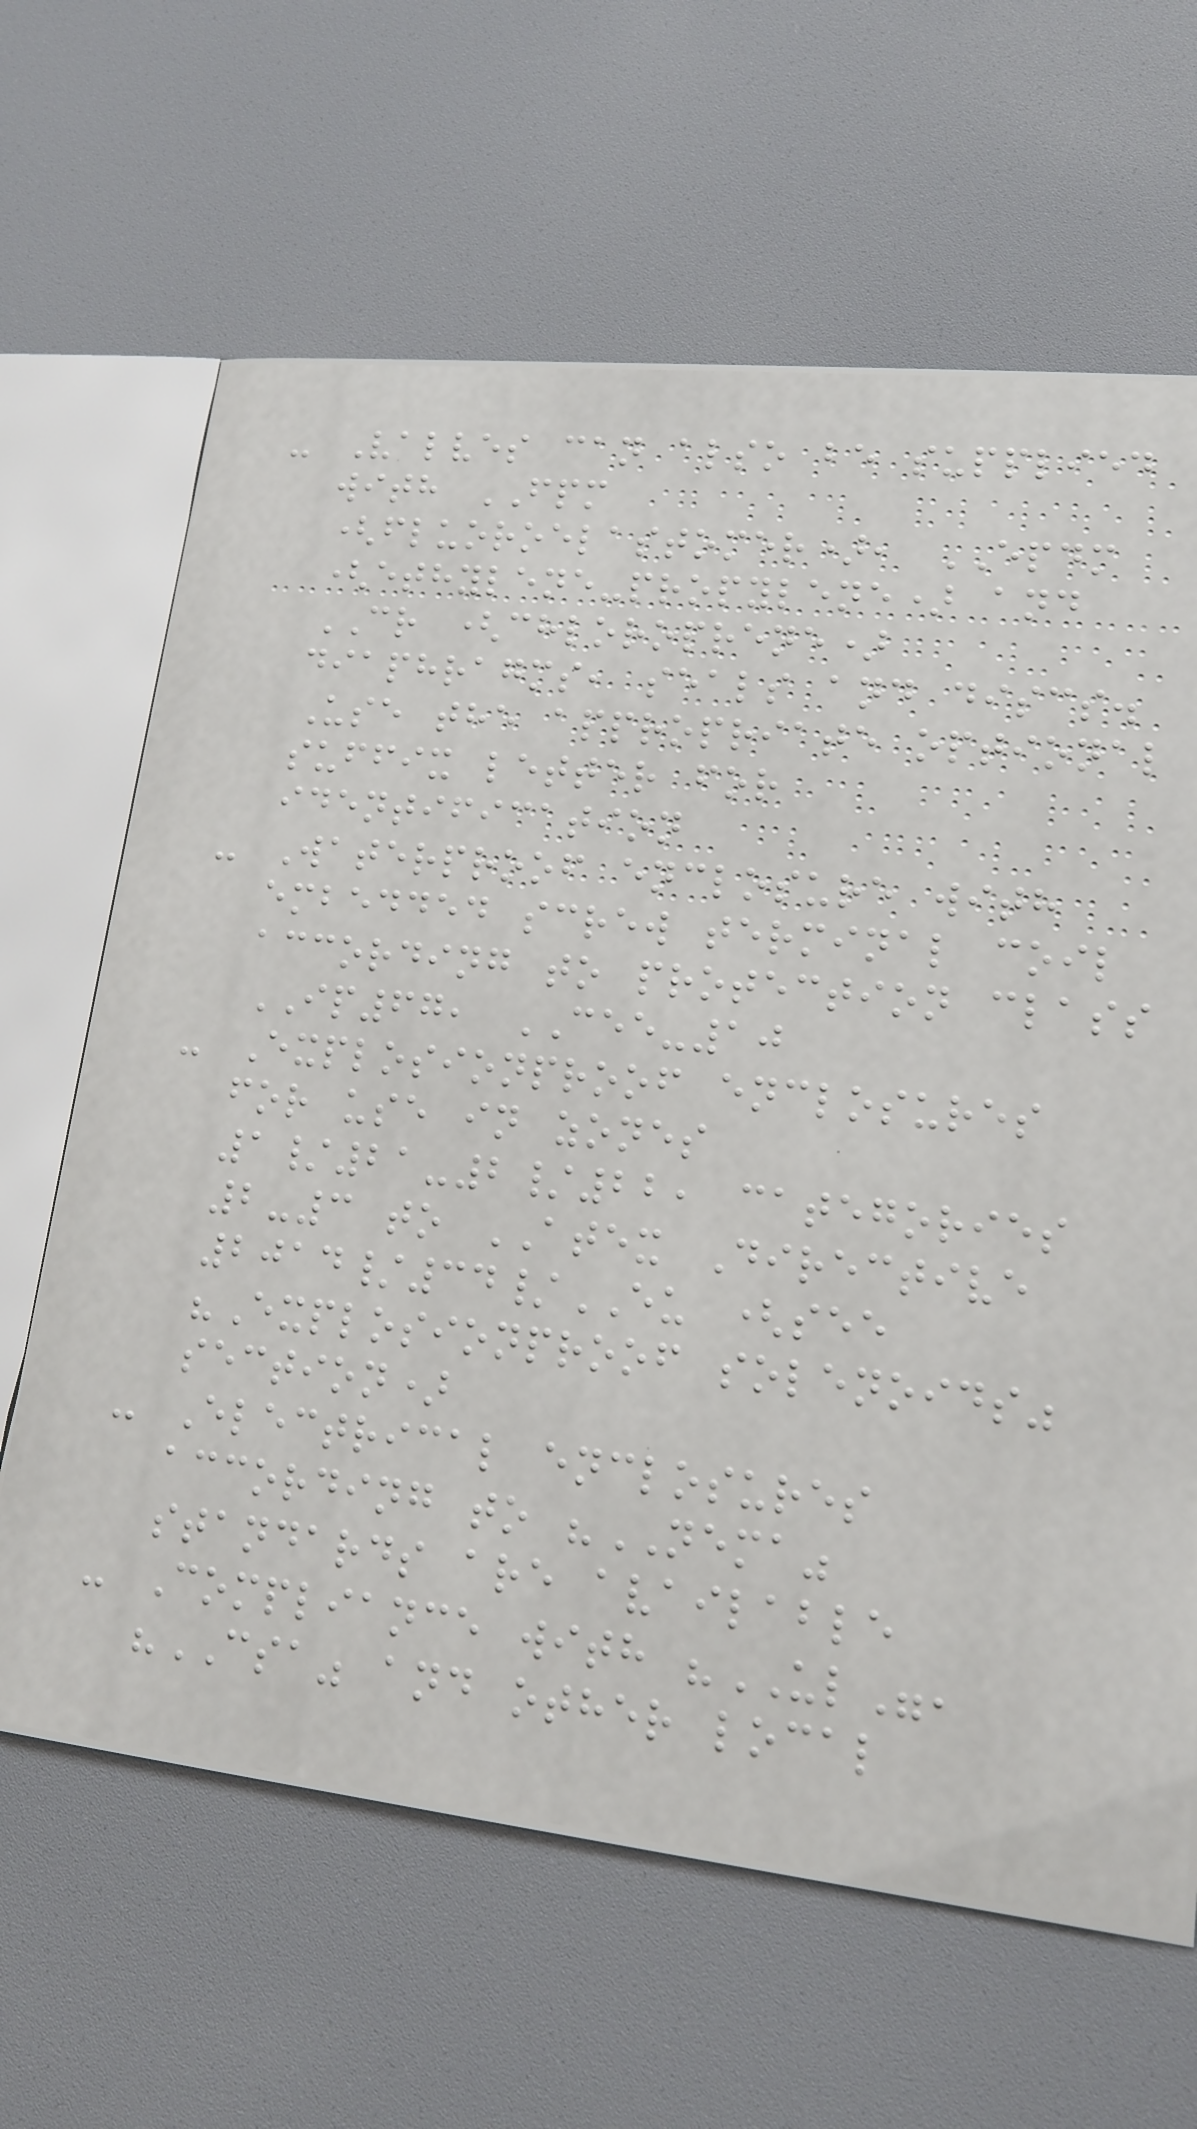- Valves can also be supplied
with FPM
(fluoroelastomer), EPDM
(ethylene-propylene) and
CR (chloroprene)
diaphragms, seals and discs.
Use the appropriate optional
suffix letter for
identification
- Waterproof enclosure with
embedded screw terminal coil
according to protection class
IP67, CEE-10
- Explosionproof enclosures
for use in zones
1/21-2/22, categories
2-3 to ATEX Directive
2014/34/EU (see
"Explosionproof solenoids"
section)
- Electrical enclosures
according to "NEMA"
standards are available
- Compliance with "UL",
"CSA" and other local
